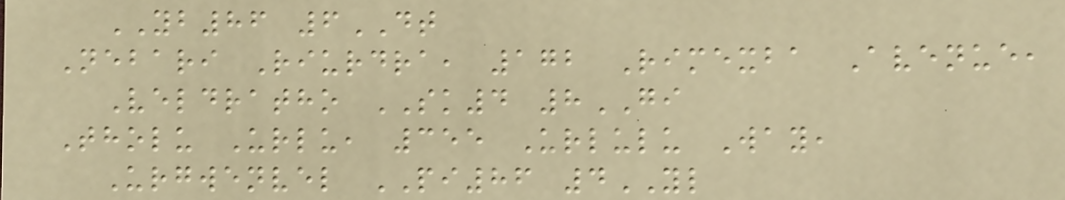YB86 6DT
Nebari Riurdra, 172 Rimexba Avenue,
Veldratho SK4 8GI
Tholu Urlu, 355 Urlulu Way,
Urgwenvel PI86 4YL
